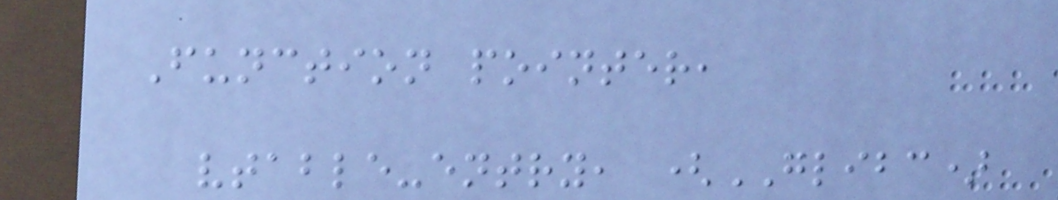Function pointer,
vtable-entry, (GLIBC)
